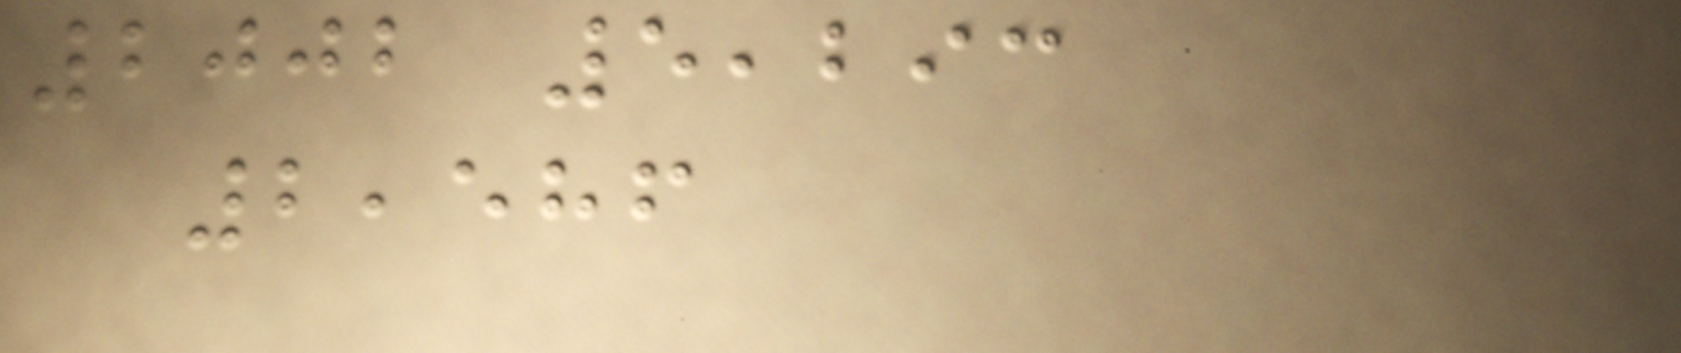2002 5,293
2,586
